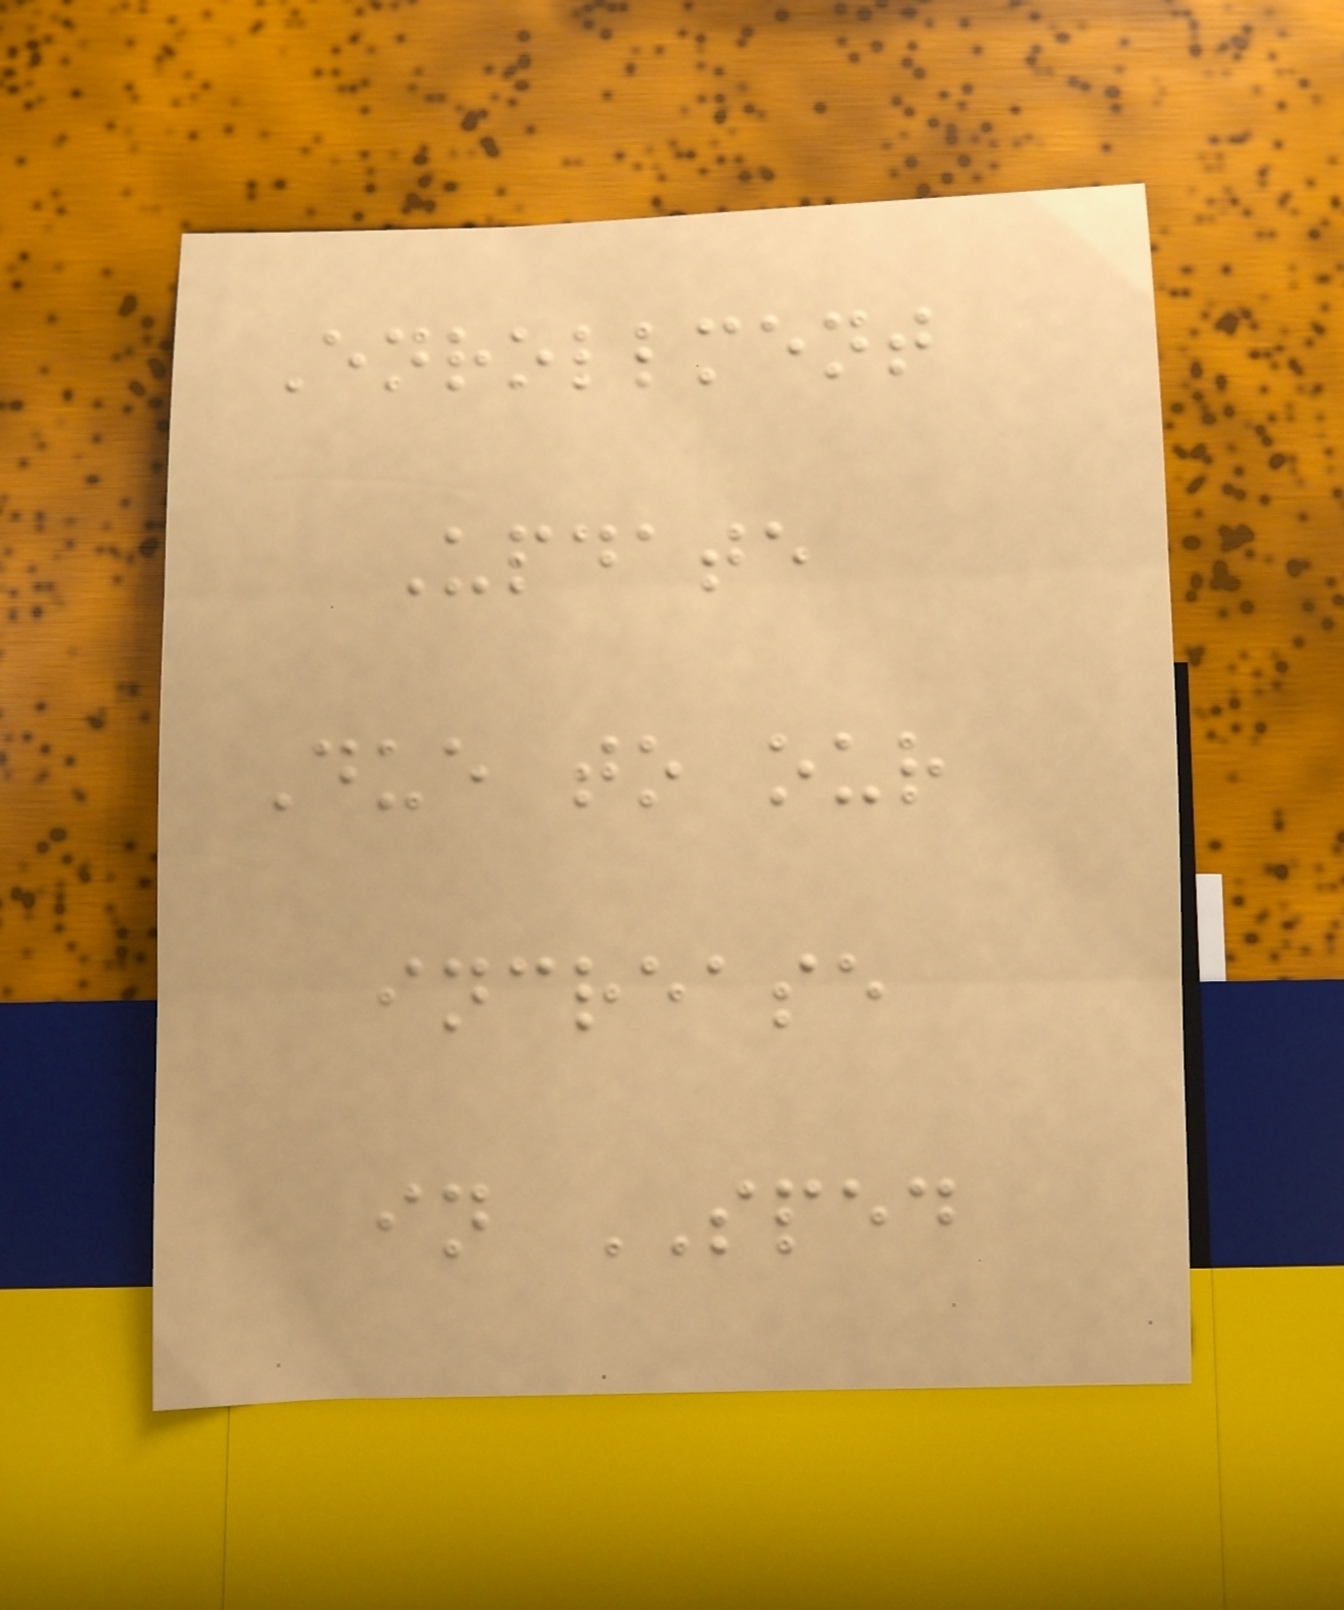Enrollment
Update
Due to our
increase
in SPED
